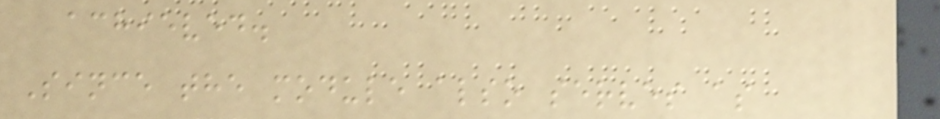achieved.
Since the module also serves as
